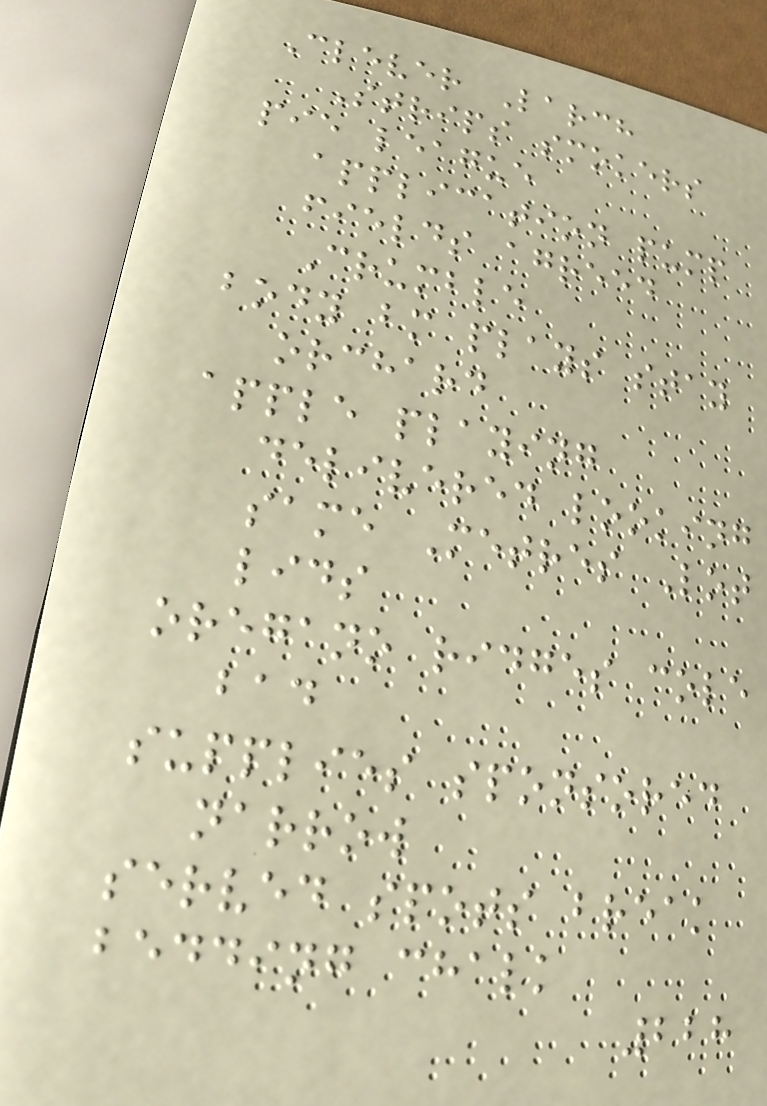Clever Larch
Strips smokers
pie league
application pump
fields agreed
Crumble
body bm plays stay
orchard
apple playing
delivered looking
same Metres Lot
lids
oregano ridges cole
bad
supplies sponsored
narrow
served spots break
bedding chalk
228
